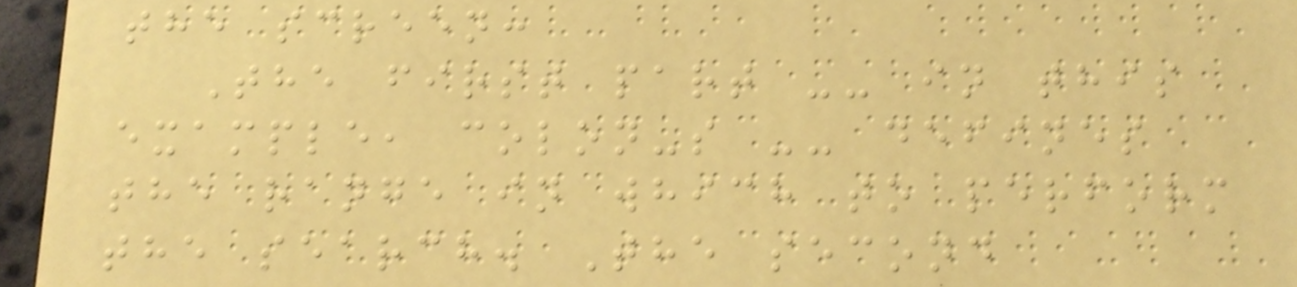the screen:
The first part -- in this
example, colon-s -- defines
the range in which to perform
the search. The second
